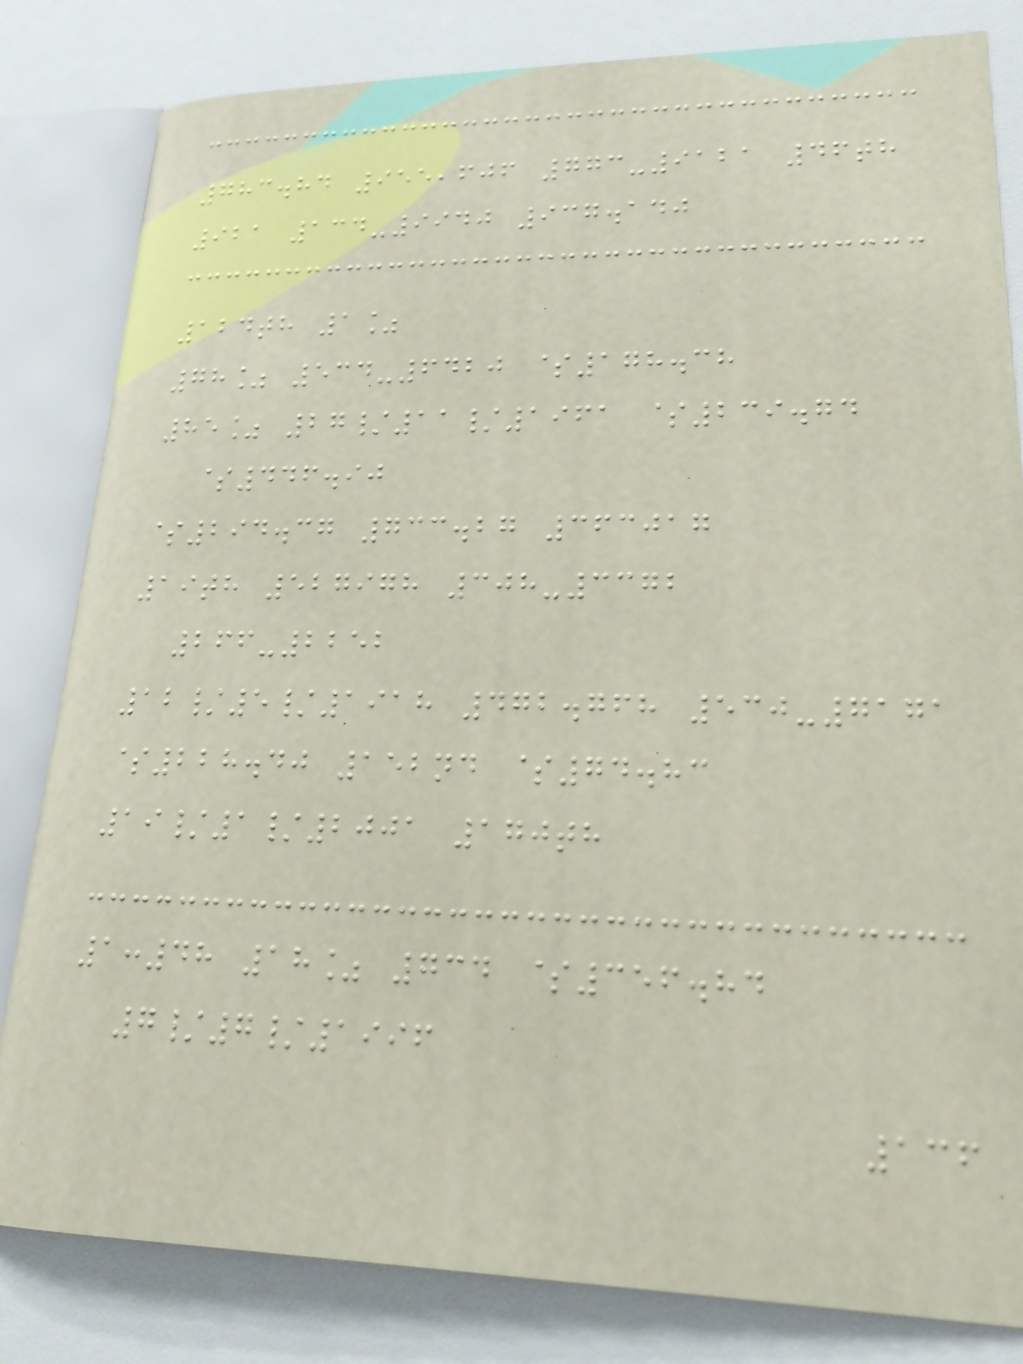783.84 955,606 773-9121 46th
921 134-9940 937.140
124th 1%
78% 534-6420 $178.38
85% 27/11/1961 $239.74
$446.90
$294.37 733.27 363017
19th 527978 308-3372
266-2252
12/5/1918 472.768 530-7171
$228.40 152nd $74.83
19/1/2001 170th
1:48 18% 734 $356.84
7/7/1996
136
